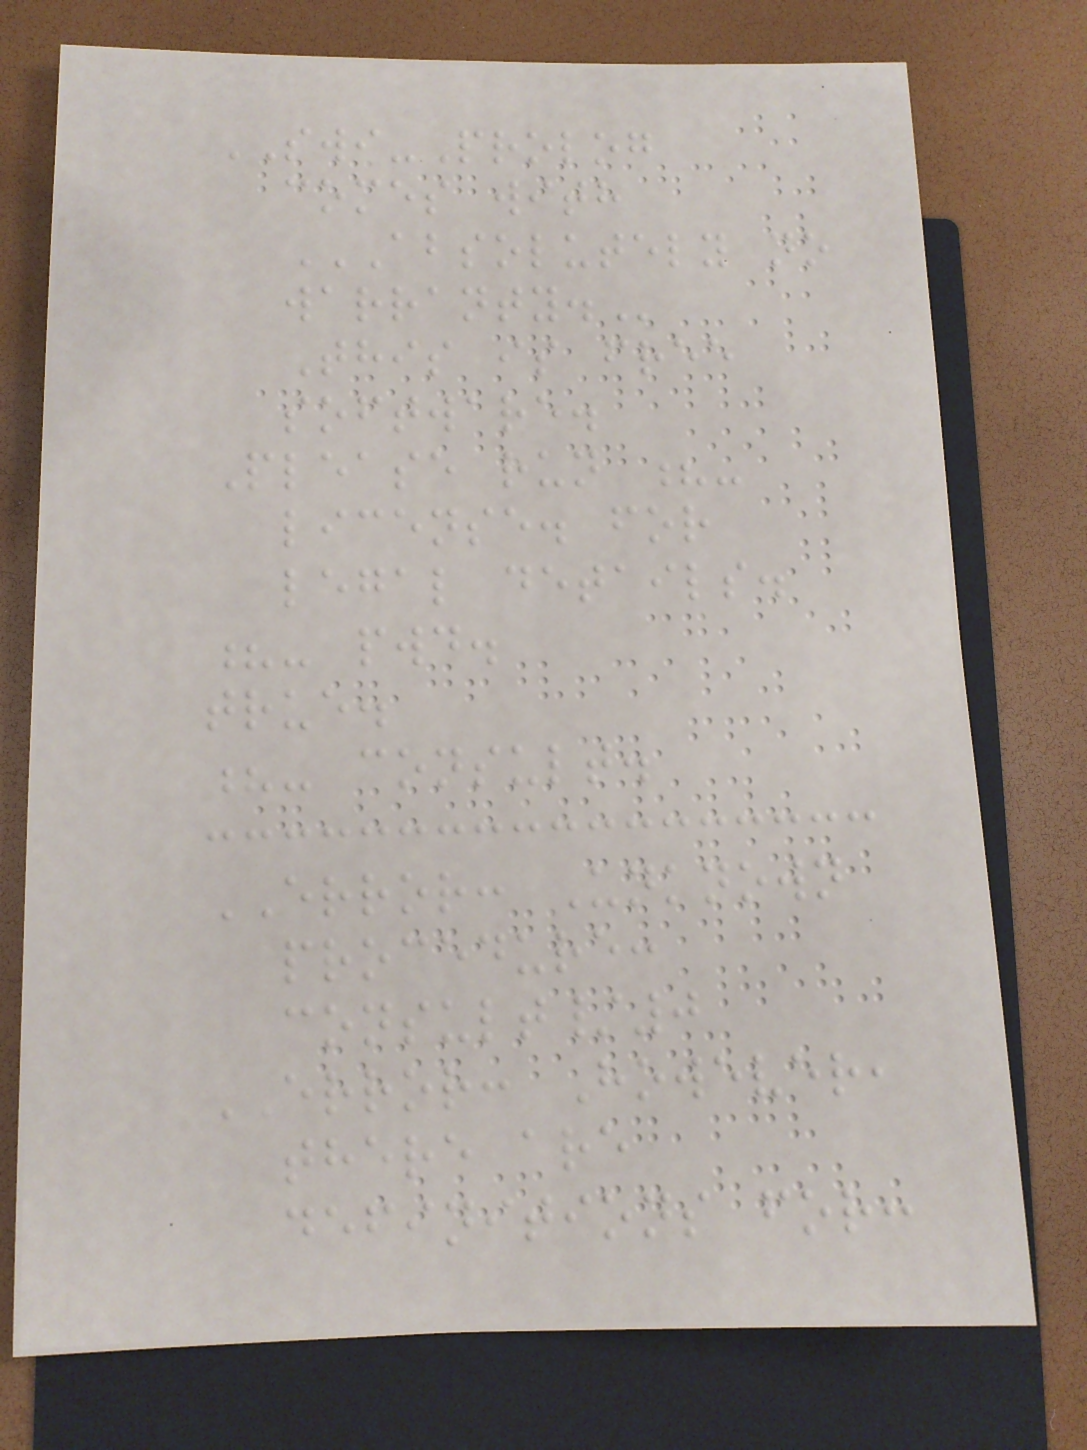SWI-Prolog
comes with
ABSOLUTELY NO
WARRANTY.
This is free
software.
Please run ?-
license. for
legal details.
?- pwd.
true.
?- consult.
ERROR: Unknown
procedure:
consult/0
ERROR: However,
there are
definitions for:
